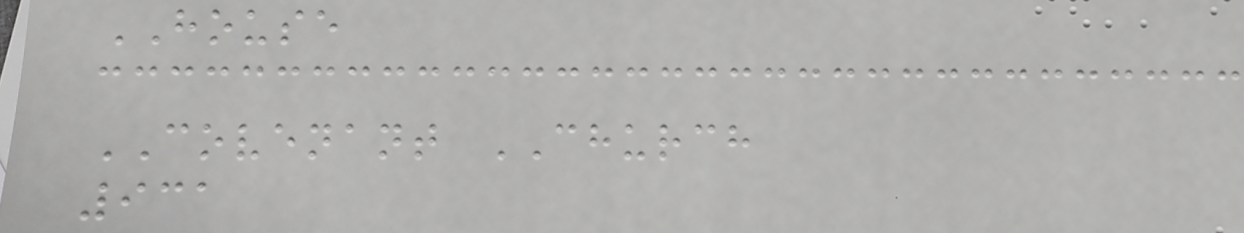HOUSE
COVENANT CHURCH
931
